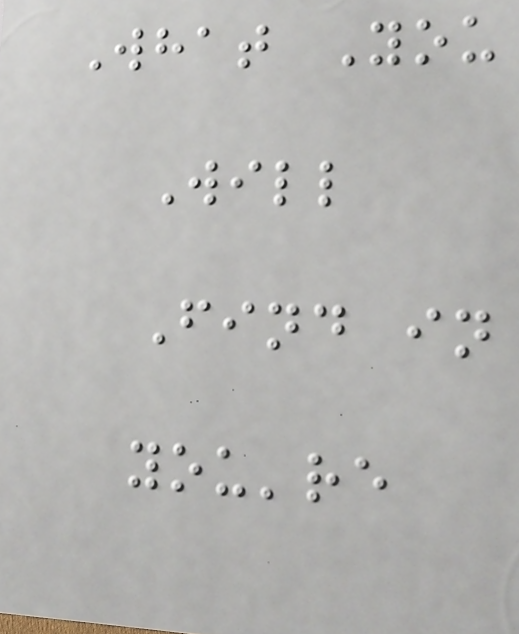What You
Will
Find in
you're
